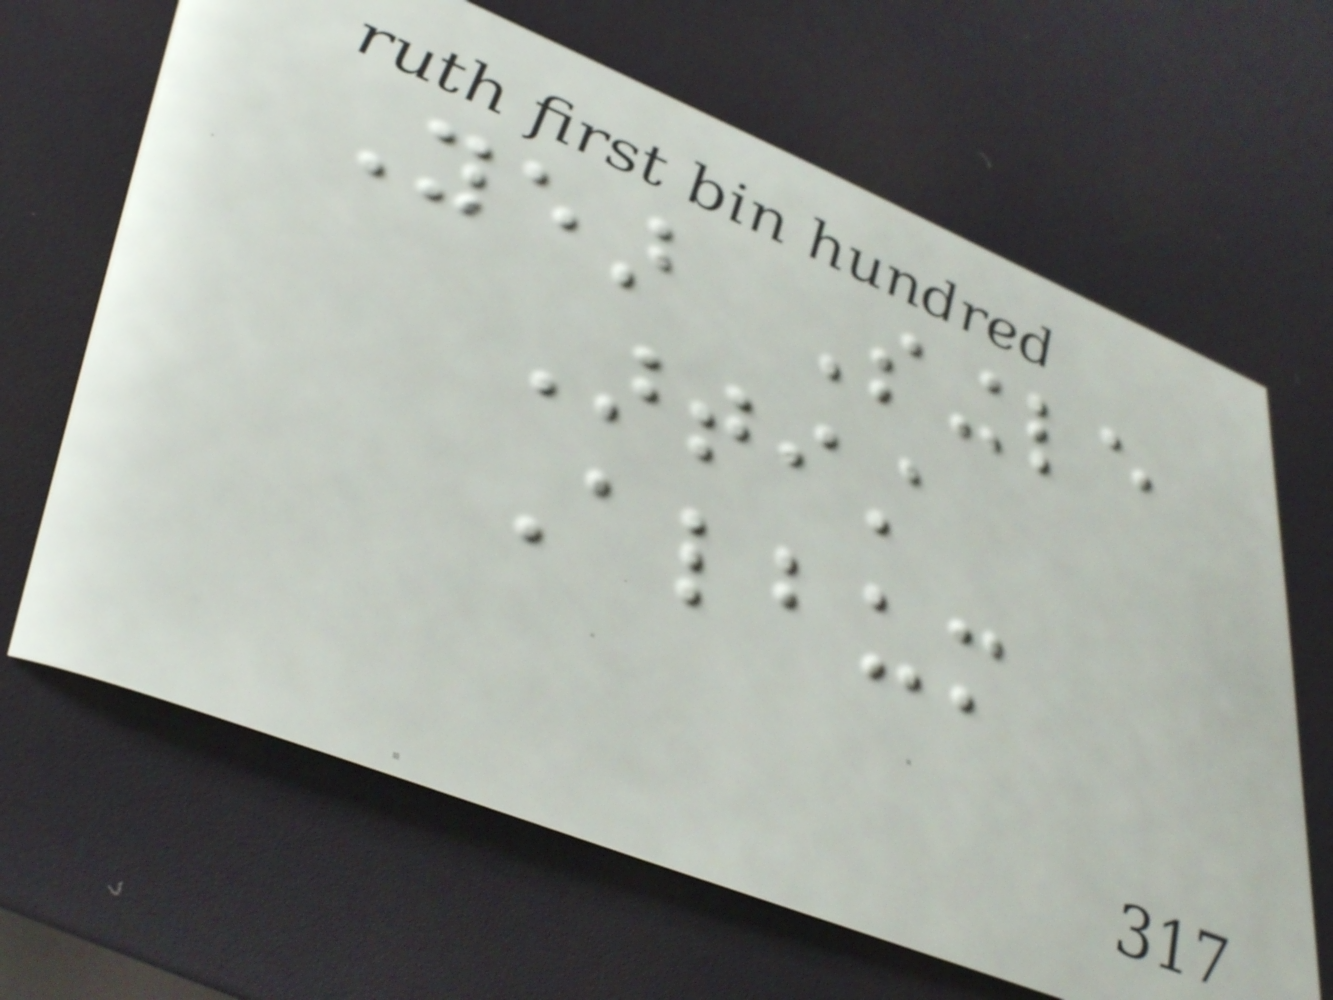Year Single
Artist
Album
